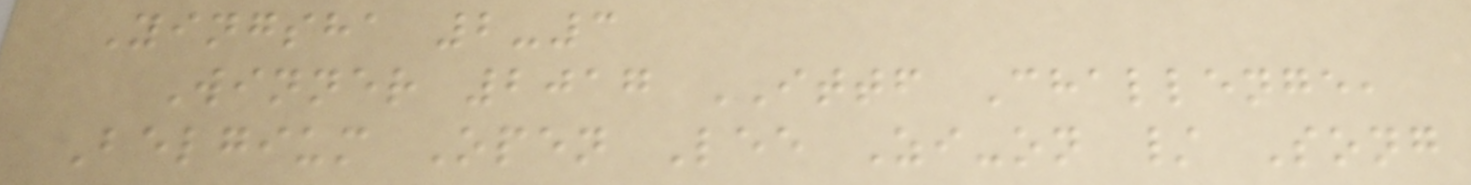Yingsha 2-3
Winner 2017 ITTF Challenge,
Belgium Open Lee Zi-on / Song
